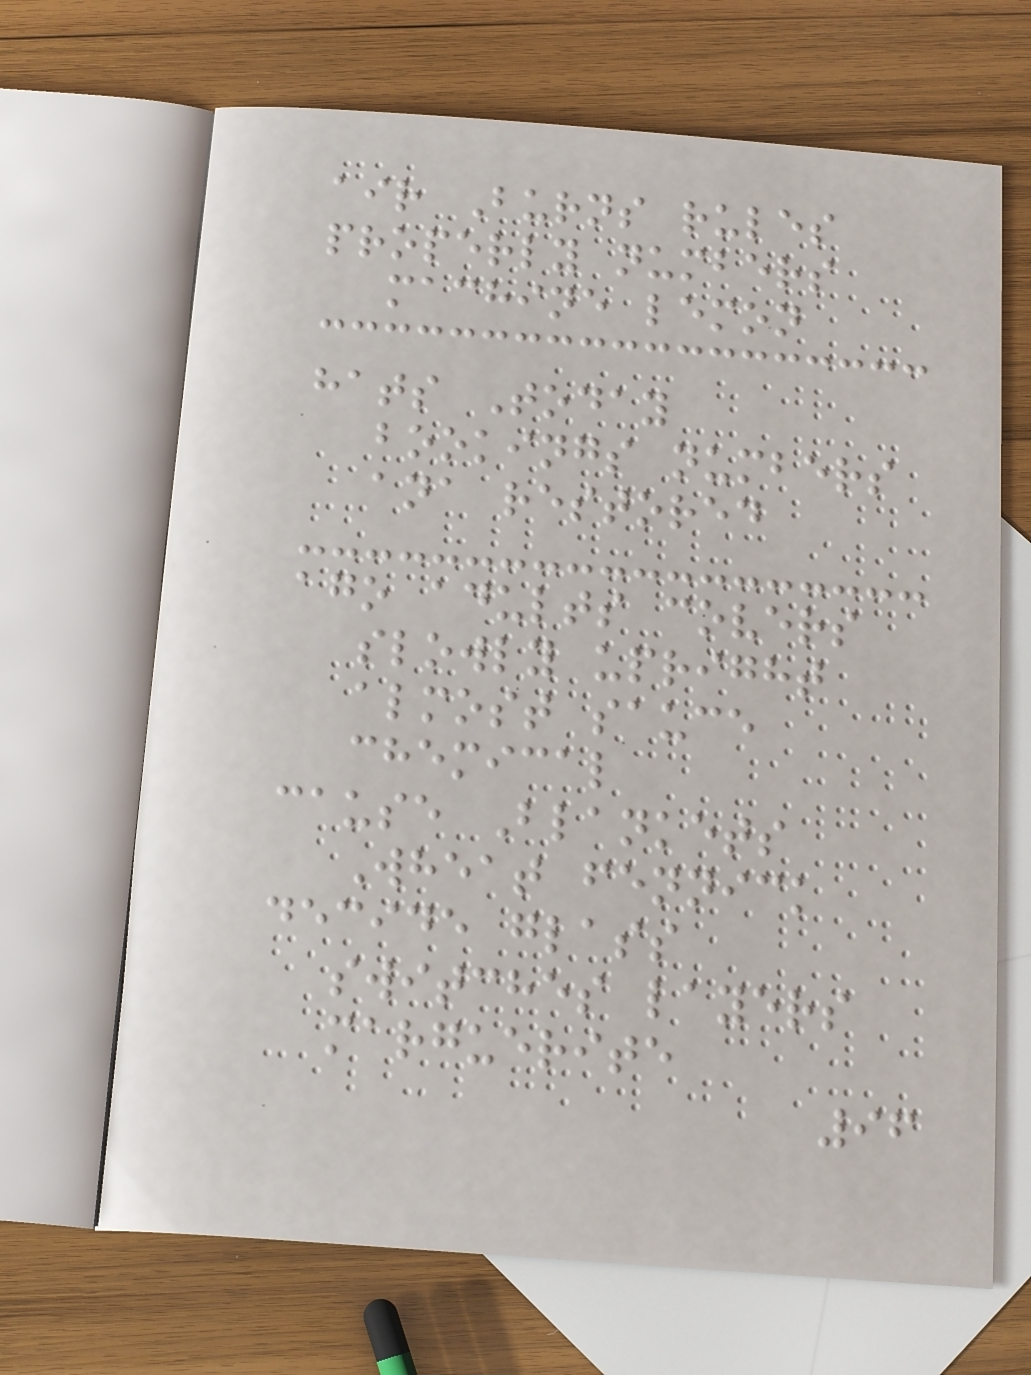air Burns rules
properly numbers
machine lemon
hats Today
bookings numbers
ana restored
ago adults covers
slowly upright
almost sauce
chemical
cause Blankets
Wheat fennick
decide glass
switches layers
marguerite
96
